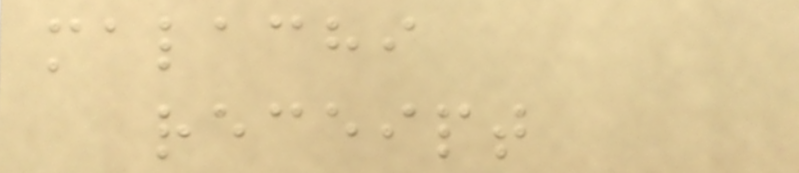malachi
receipt
